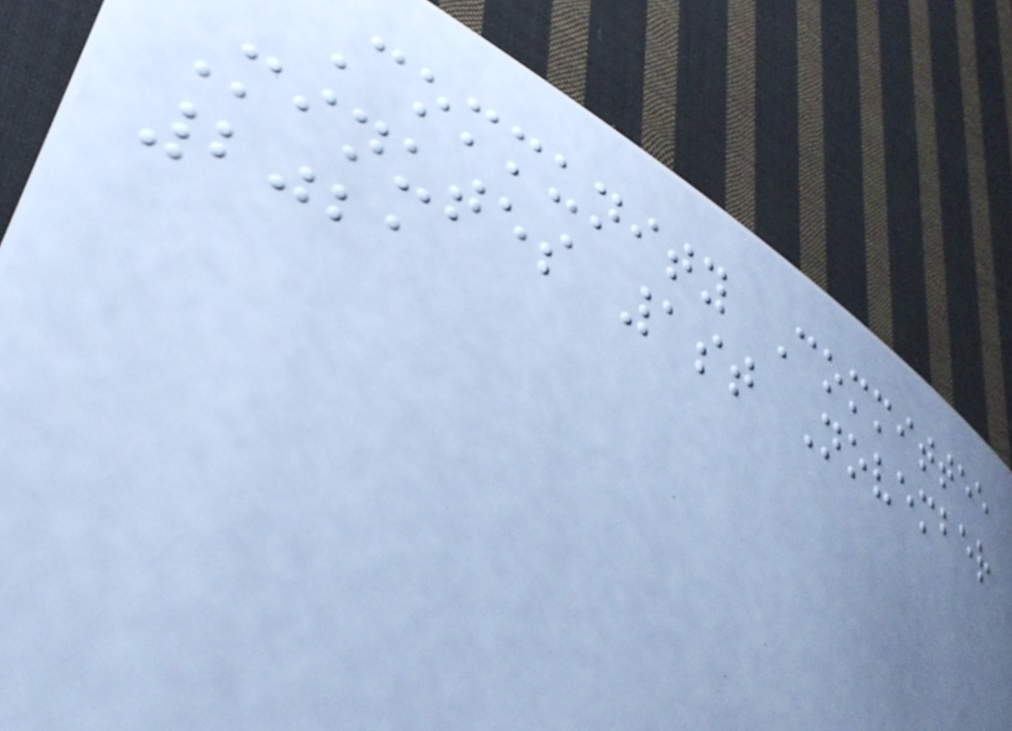Community Committee
Minutes 1st November
2021
